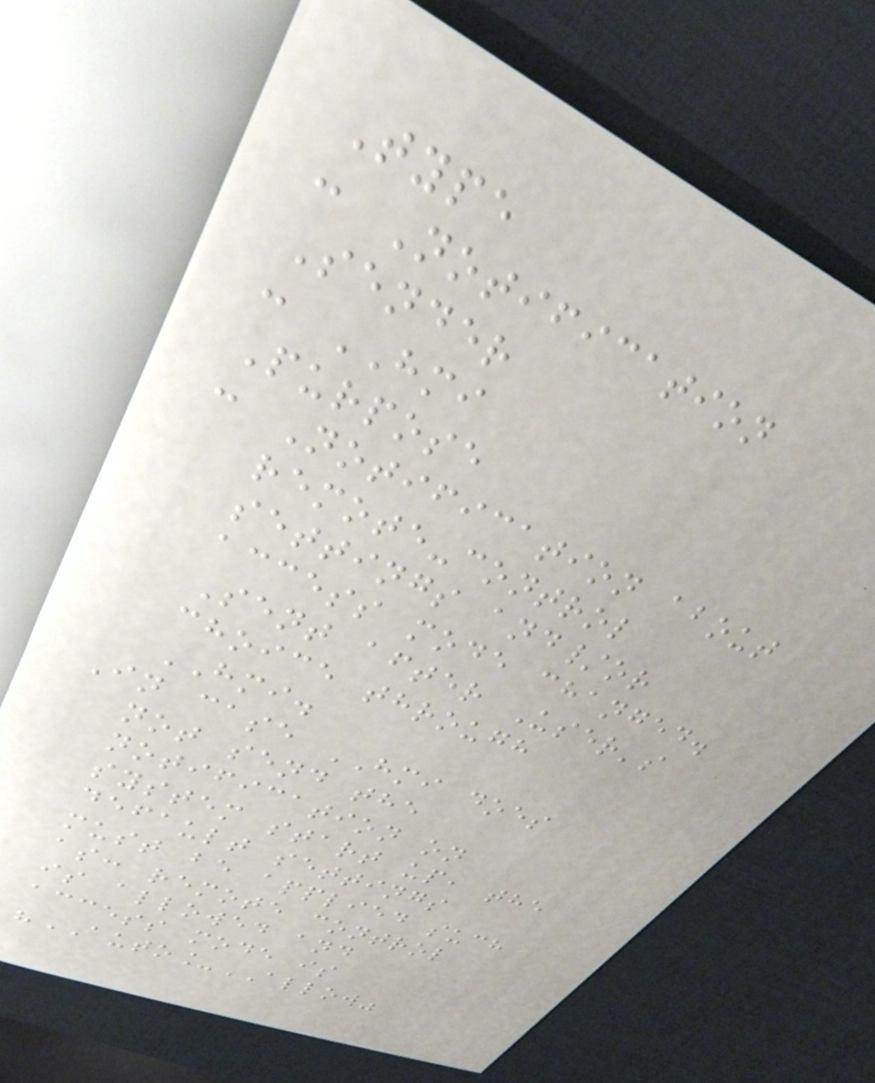Type
: Notification
Sender
: HMI
Purpose
: Notification about
remote-control
settings and/or
access mode changed.
Sent after User's
choice through
HMI.
In case HMI does
not send the
notification on
system start up, the
default settings
must be applied such
as: remote control
is allowed and
access mode is
"AUTO_ALLOW"
